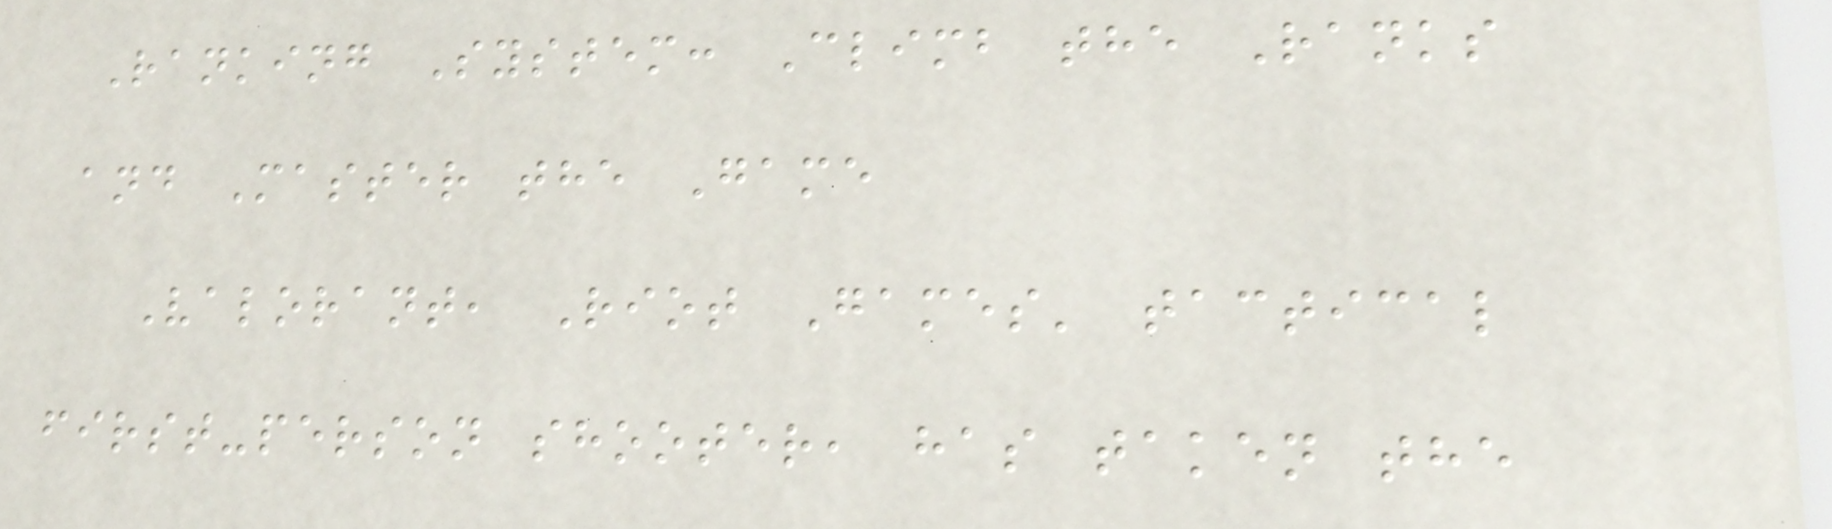Ranking System: Climb the Ranks
and Master the Game
Valorant, Riot Games' tactical
first-person shooter, has taken the
